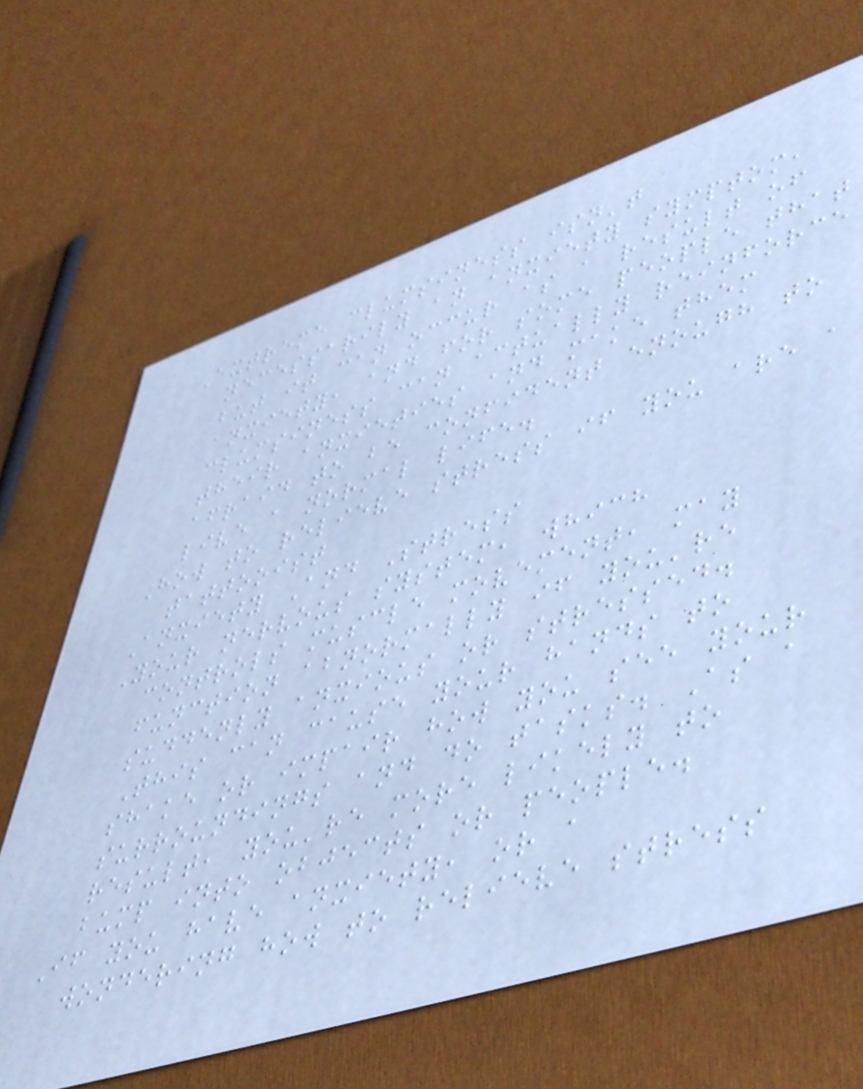Extreme clumsiness isn't
necessarily an anxiety symptom,
but it can occur as a result of
anxiety, and for some people that
clumsiness can actually reinforce
their anxieties and make them
afraid to be confident enough to
live a normal life.
How to relieve stress if you are a
tattooist
Anxiety And Stress
Your nervous system, which
controls muscle movement, may
function abnormally if you're
suddenly anxious or stressed.
This can cause your hands to
shake or impair how you see your
surroundings and do tasks. As a
result, you're more likely to
bump into objects or people.
If you have anxiety, or a
wondering how to relieve stress
